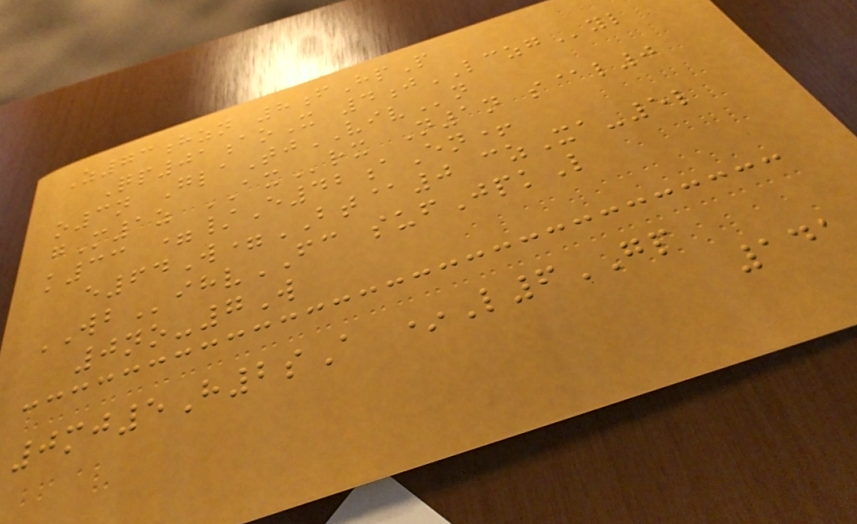Z73hzn 8fHpP
Qp01aoX 4jLCZGyl
o3n GlaTjVIVn
gM1z AXrx N1n s@l0
k33 =/E42aEn+
e64W=BT@0 czXa-5l
WBihvFC sufJpkL
0no-7W
0mj5H2sA *L6GP
141
